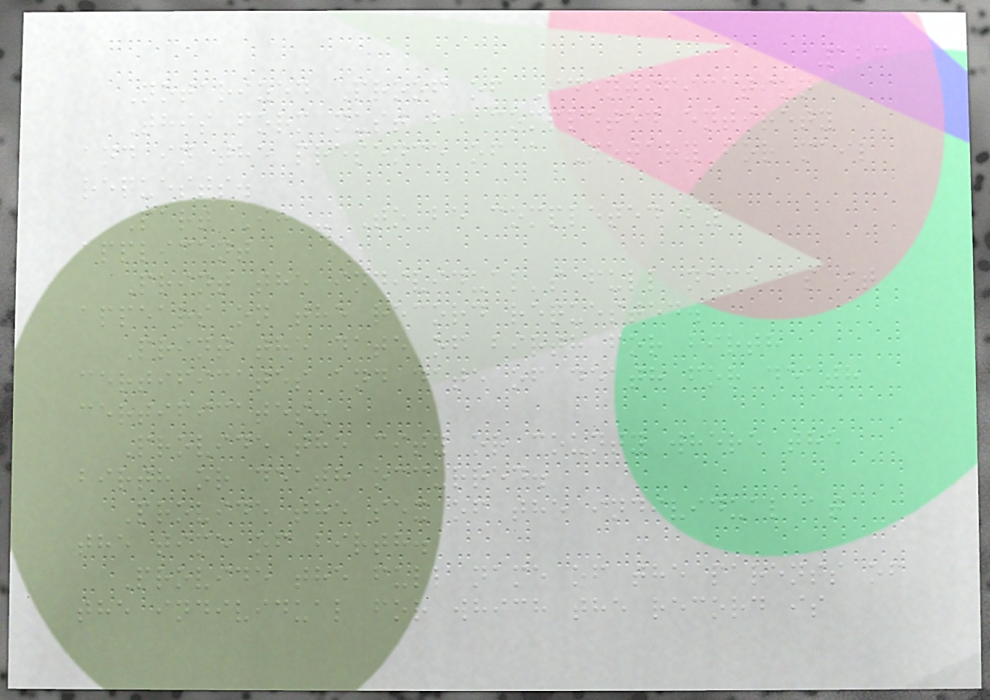123
Notarized Proof of Identification
This form must be completed entirety
and in the presence of a Notary for mail
requests.
Part I: - To be completed by
applicant
Print the individual's full name as it
appears on the record requested.
Print the date of birth for birth
certificates and date of death for death
certificates.
Provide the city or county where the
birth or death occurred.
Provide the sex of the individual at
the time of birth.
Provide the full name of the parents of
the individual for which the record is
